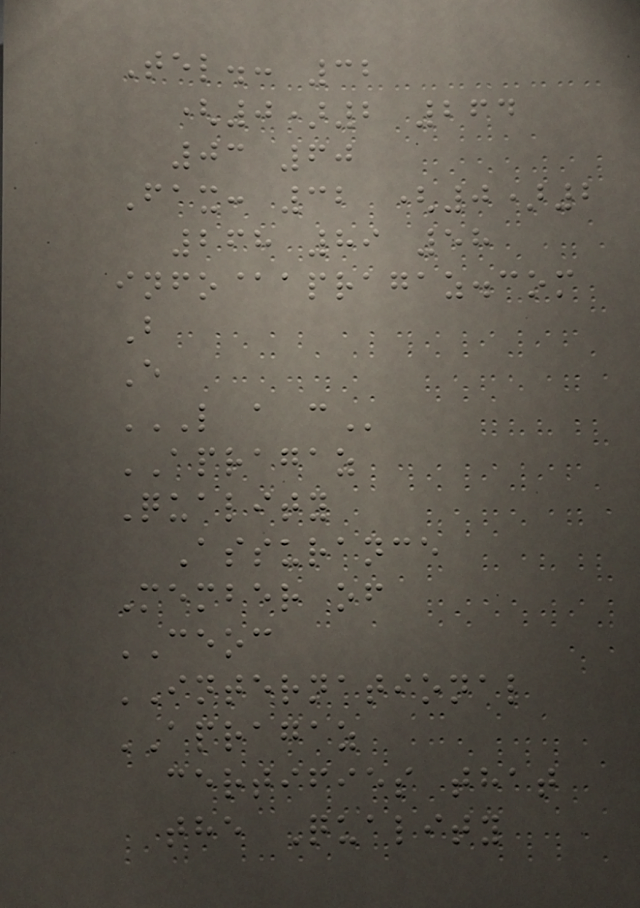Tel.: 32
(0)2 264
03 60
Fax: 32 (0)2
268 89 58
info@apragaz.com
B
E
L A C
APRAGAZ
Quality
Assurance
Member of
CEOC
INTERNATIONAL
APRAGAZ
certifies that
the Quality
